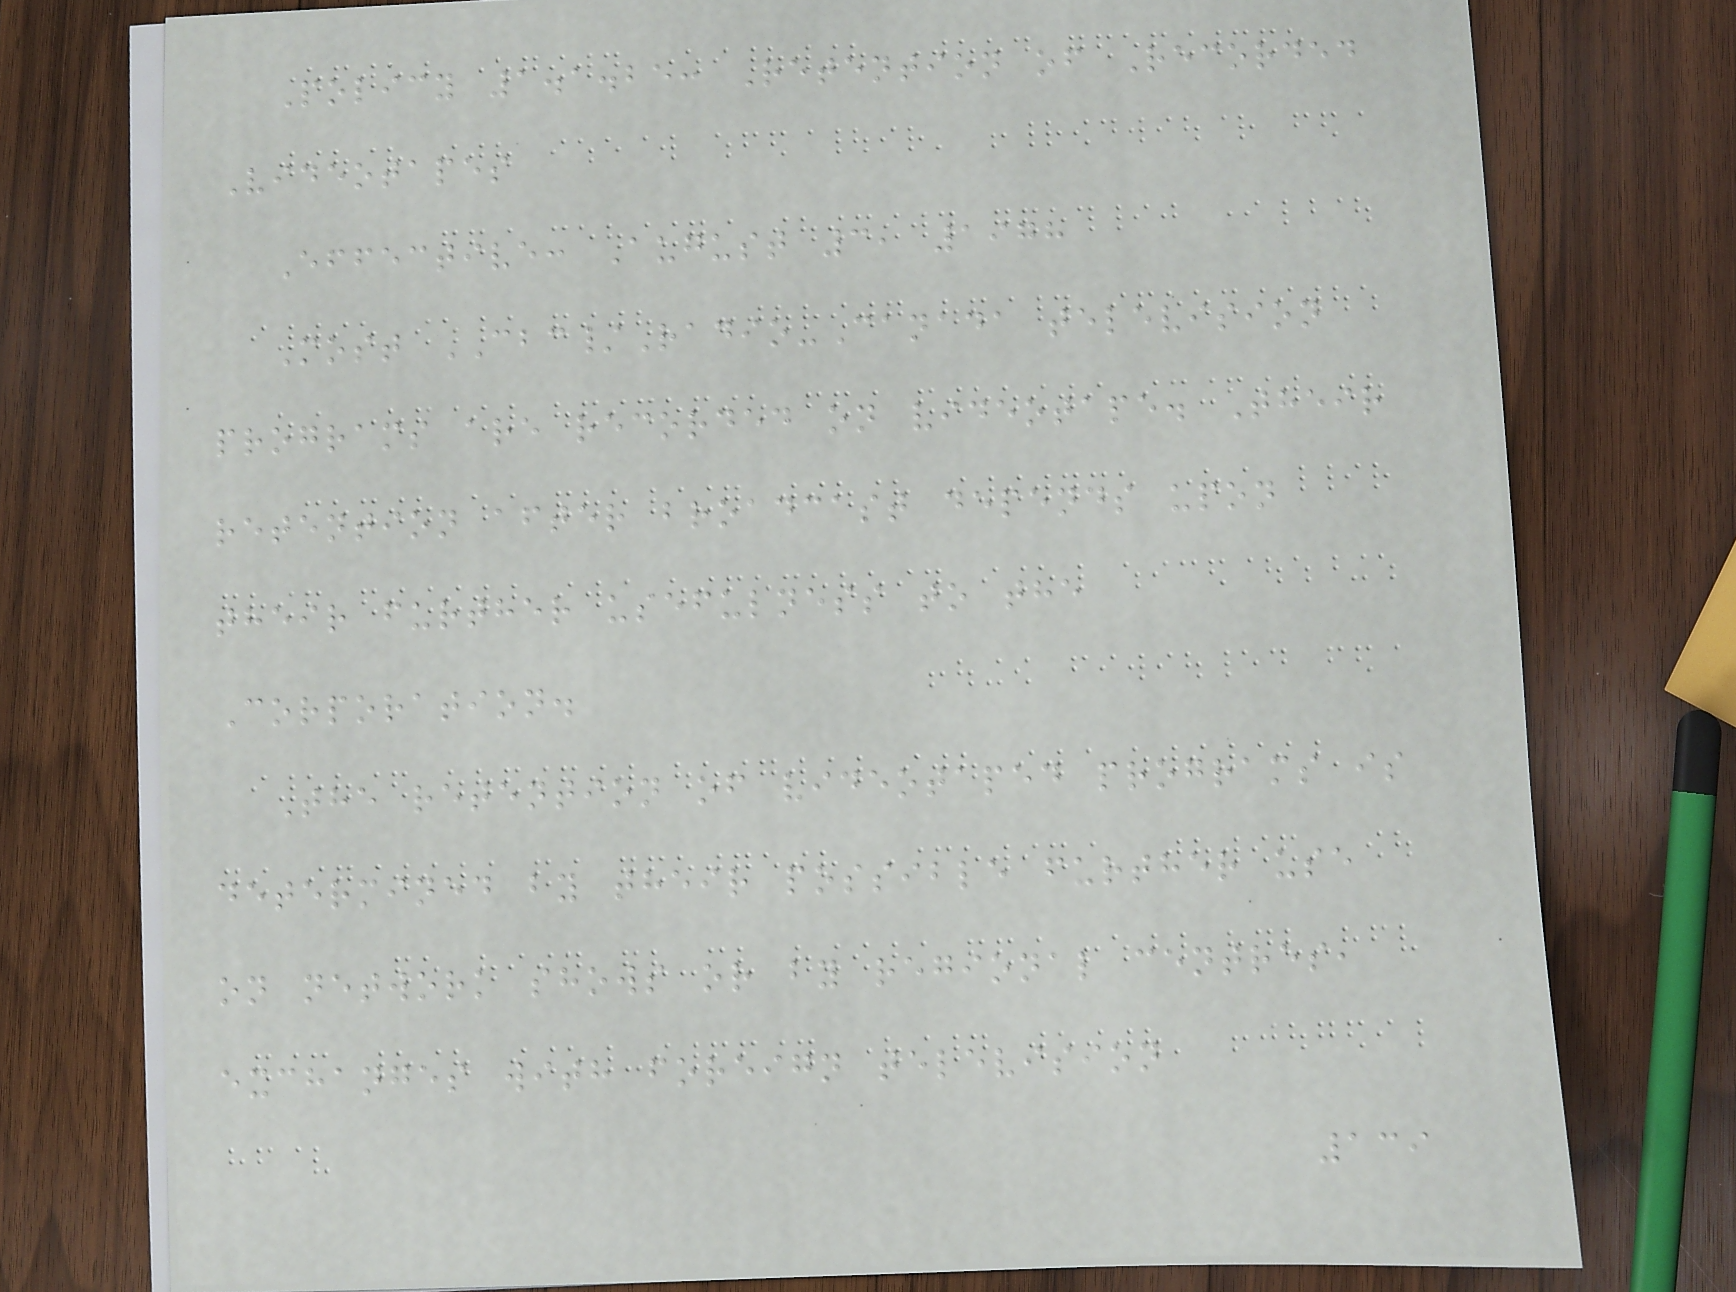Policy 1.1.25: Retention of Recorded
Videotapes
Effective: August 3, 1978
Most CBC/Radio-Canada television
programs are recorded on videotape. Their
retention after broadcast depends upon
their further usefulness to the
Corporation.
The retention of videotaped programs is
determined by their possible further use
on network shows or by regional centres,
exchanges with foreign television
139
